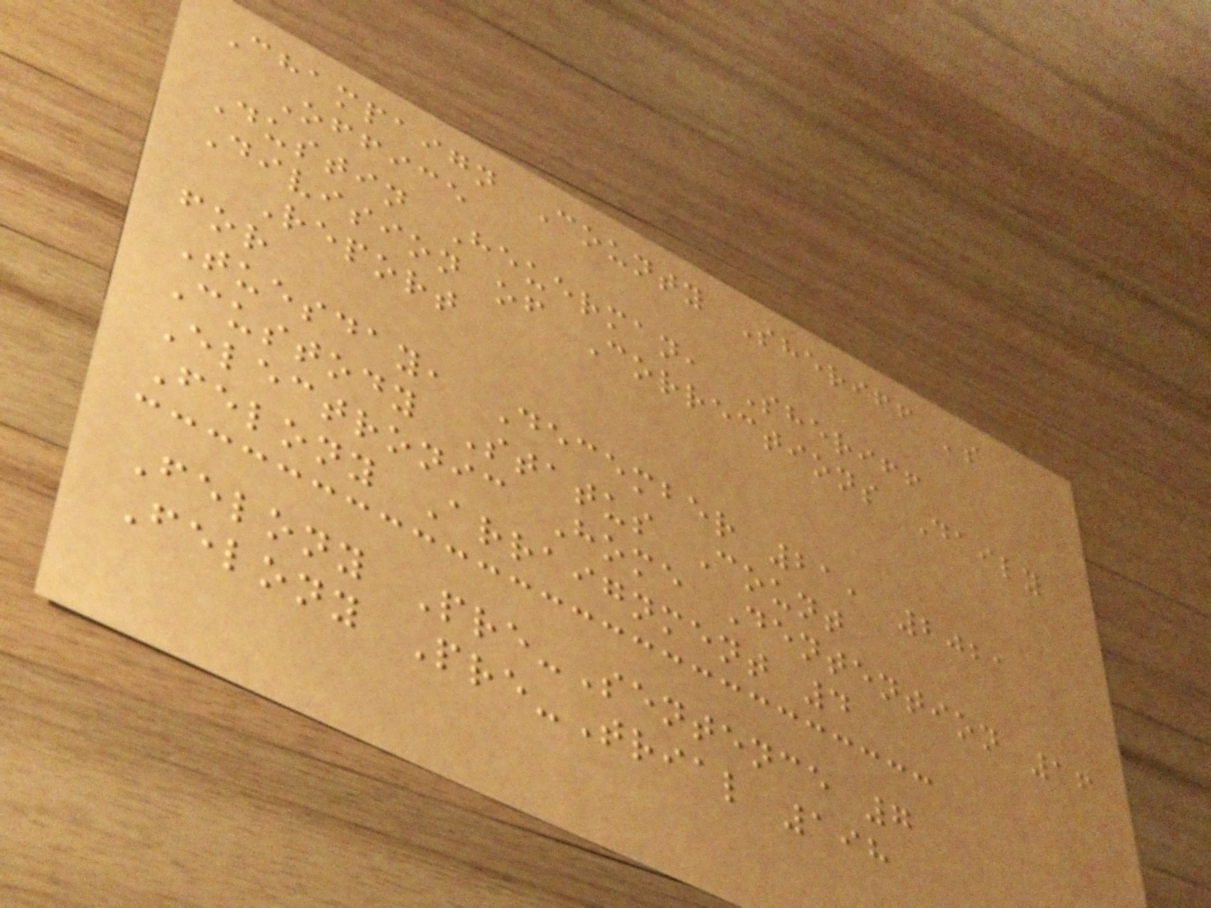Champaign County Sheriff 's
Office
Dustin Heuerman, Sheriff
Division of Corrections Daily
Report
for
Tuesday, December 21, 2021
Custody Status Count
Electronic Home Dentention 16
Felony Arraignment 4
Felony Pre-Sentence 7
Felony Pre-Trial 198
